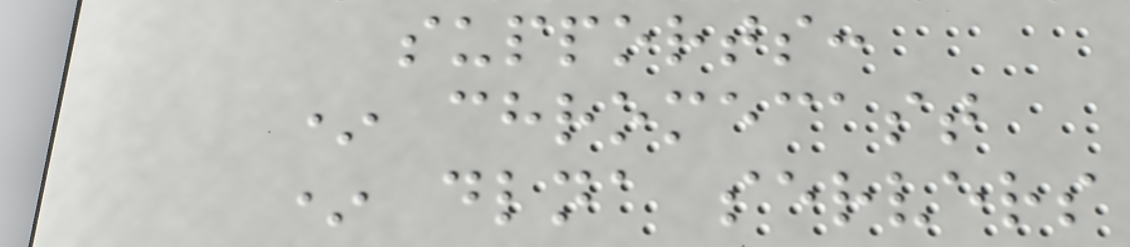supports:
* chromecast
* dlna servers
